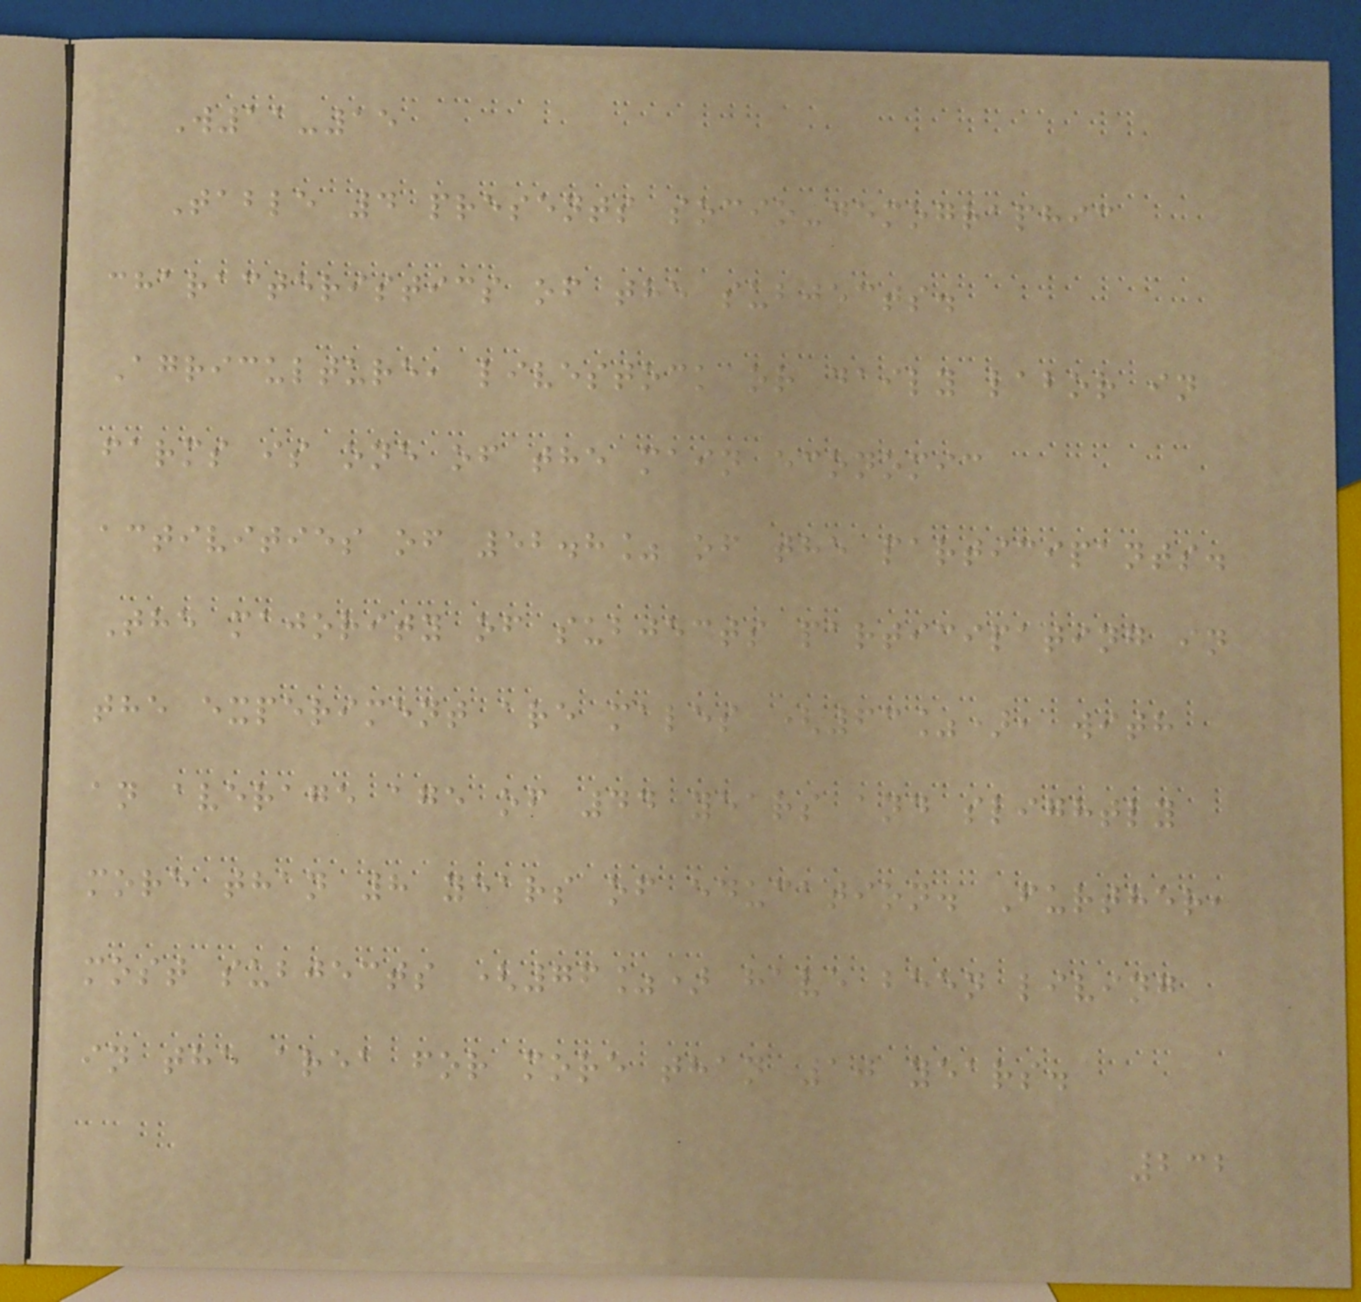W11-15
Table 4 presents socio-demographic
characteristics of the subjects.
Agriculture, livestock or daily labor in
farms is one of the main economic
activities of 52.8% of the participants.
The majority of subjects participating in
the experiment are males (63%), with
an average age of 44 years and slightly
more than 8 years of education. Further,
most subjects (76%) have been living
in the area for more than 10 years.
232
